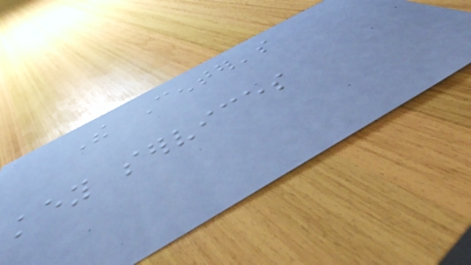The Center's
key services
